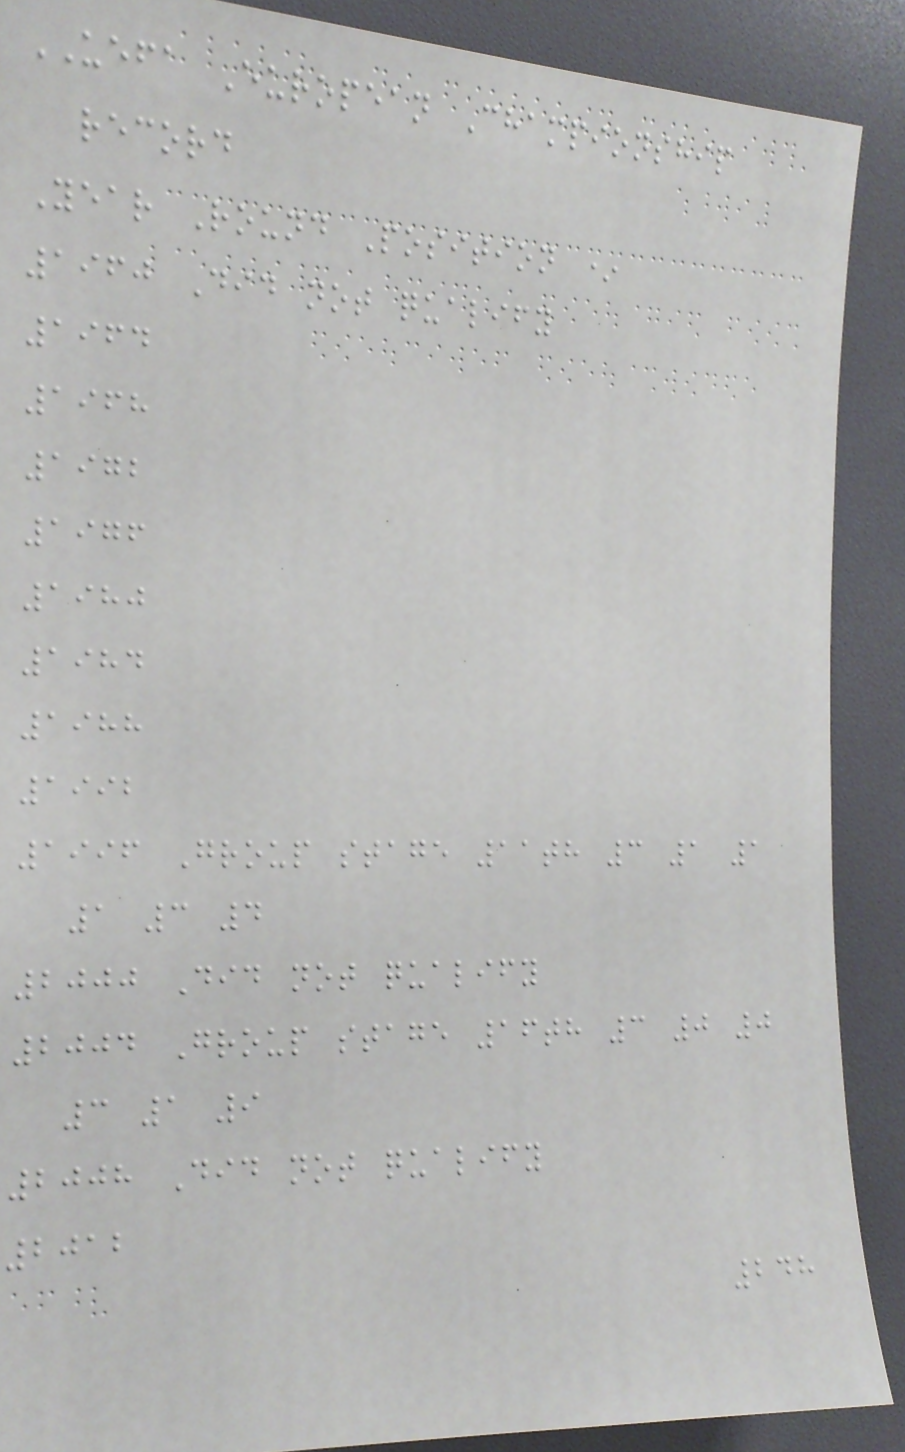UEFA European Championship
record
Year Round Position *
1960 Did not qualify
1964
1968
1972
1976
1980
1984
1988
1992
1996 Group stage 11th 3 1 1
1 3 4
2000 Did not qualify
2004 Group stage 16th 3 0 0
3 1 9
2008 Did not qualify
2012
248
